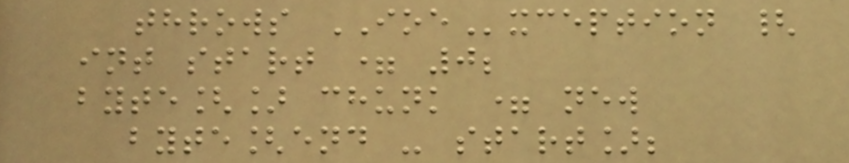throws IOException {
int start = 0;
byte[] chunk = new
byte[end - start];
